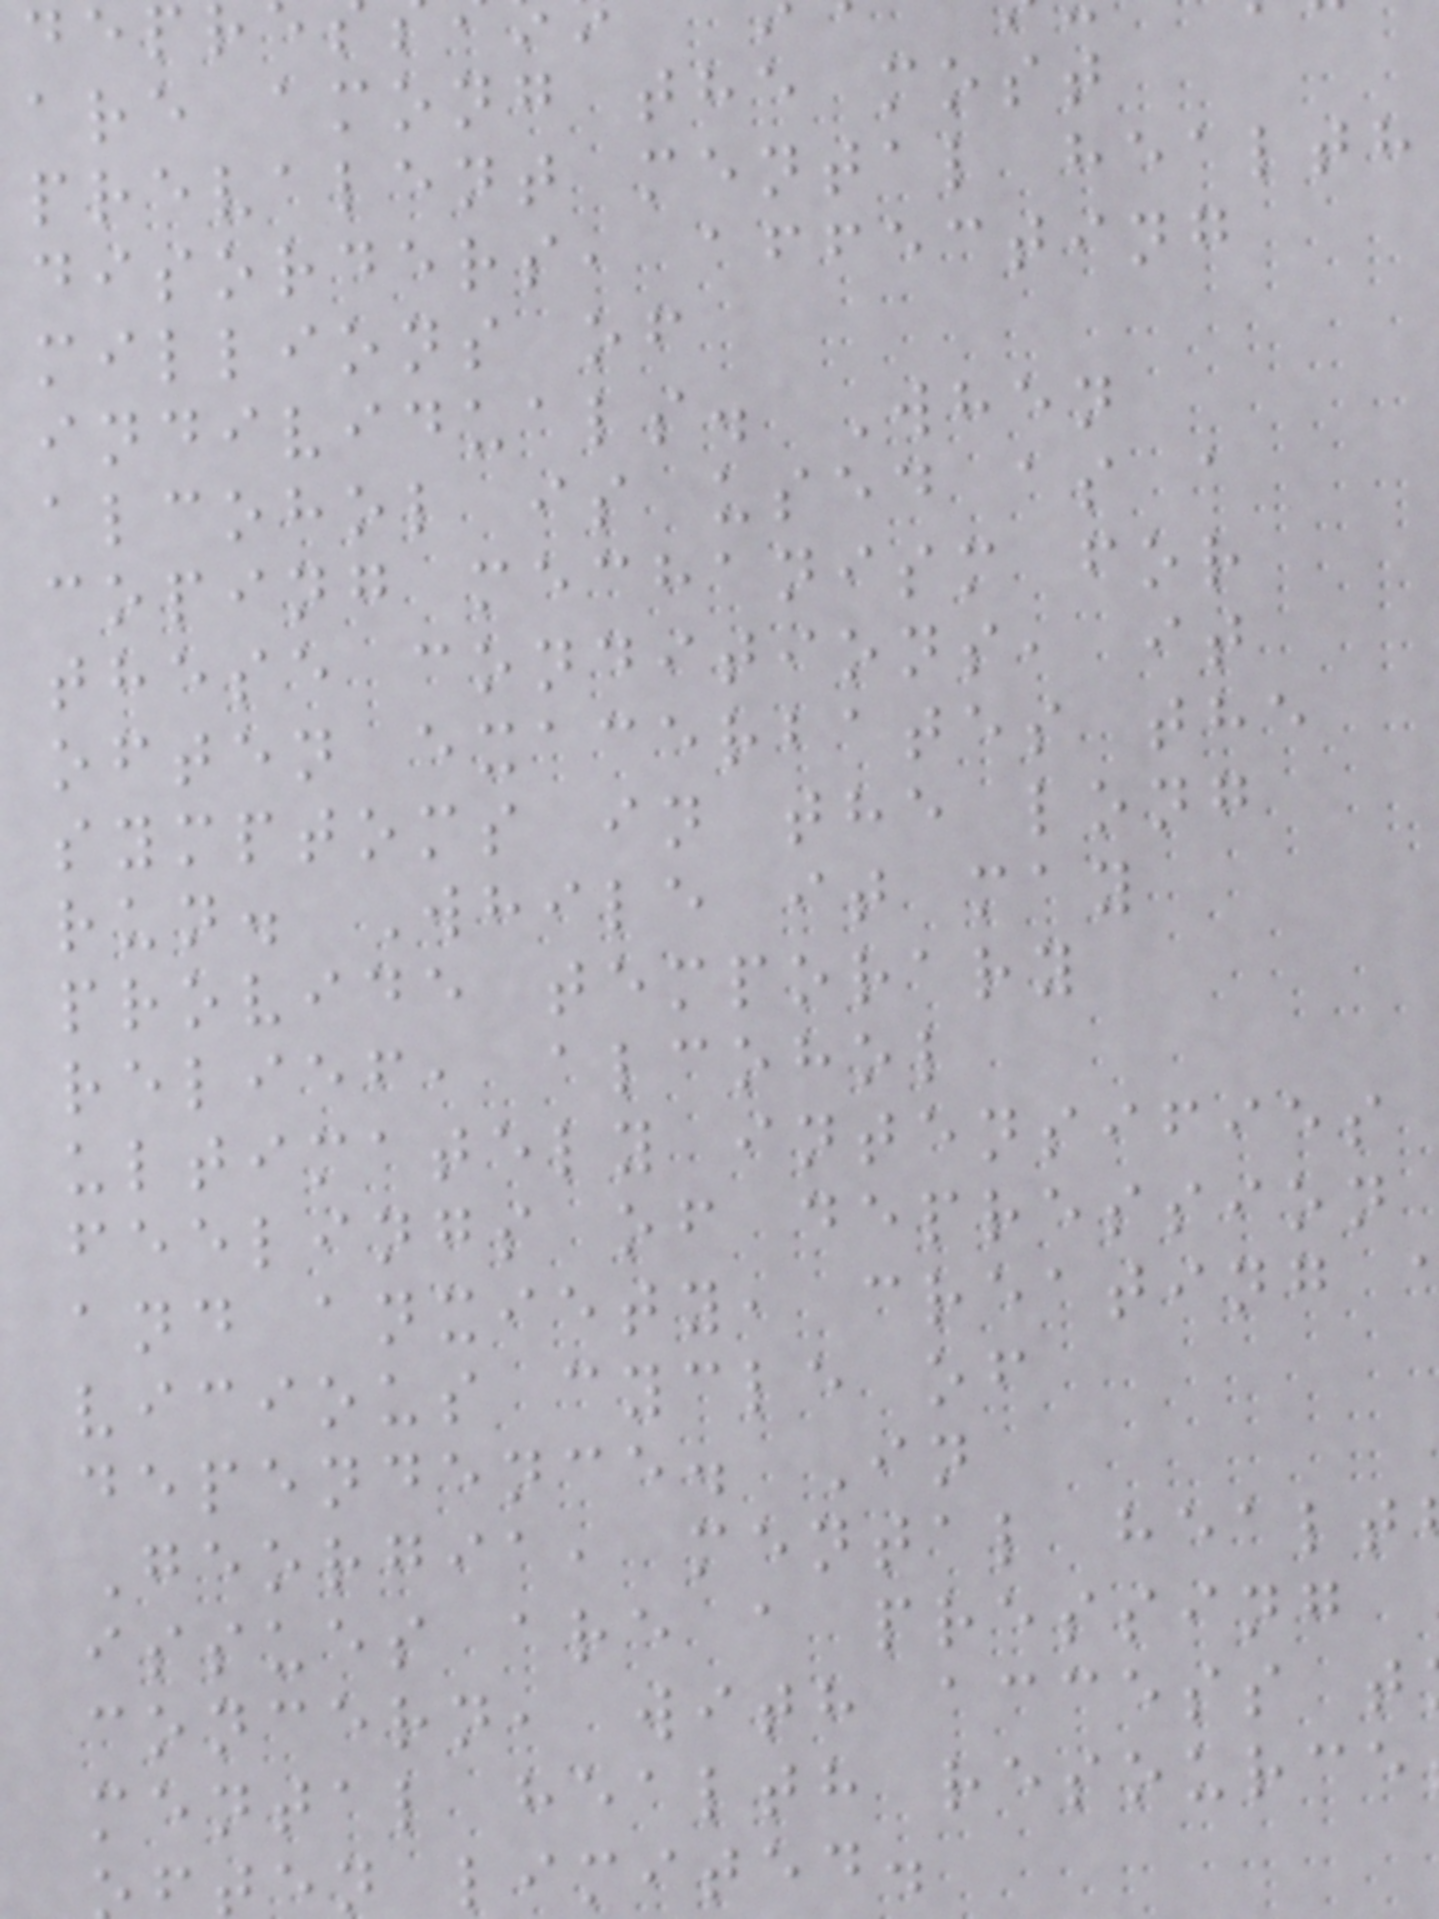are among the most
prevalent mental health
disorders, affecting
millions of
individuals. When
alcohol is used as a
coping mechanism for
these conditions, it
often exacerbates the
symptoms in the long
run. While it may
provide temporary
relief, alcohol
ultimately intensifies
feelings of depression
and anxiety, creating
vicious cycle of
dependence. In
Georgia, mental healt
issues are a pressing
concern, with access t
mental health resource
en limited.
